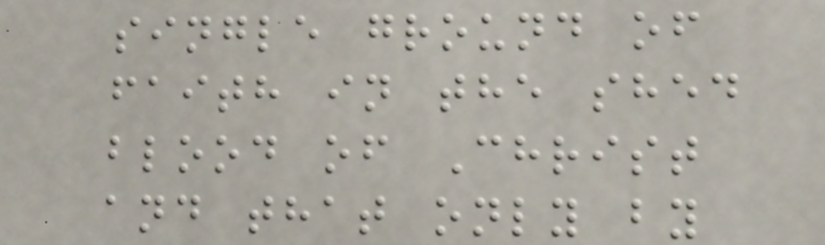single ground of
faith in the shed
blood of Christ
and that only by
